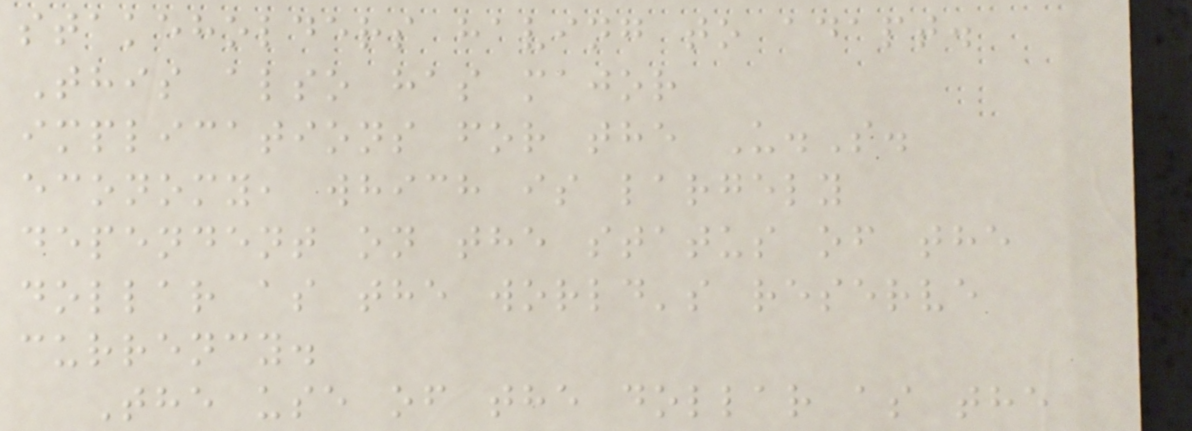stakeholders having to adapt.
This also has major
implications for the U.S.
economy, which is largely
dependent on the status of the
dollar as the world's reserve
currency.
The use of the dollar as the
